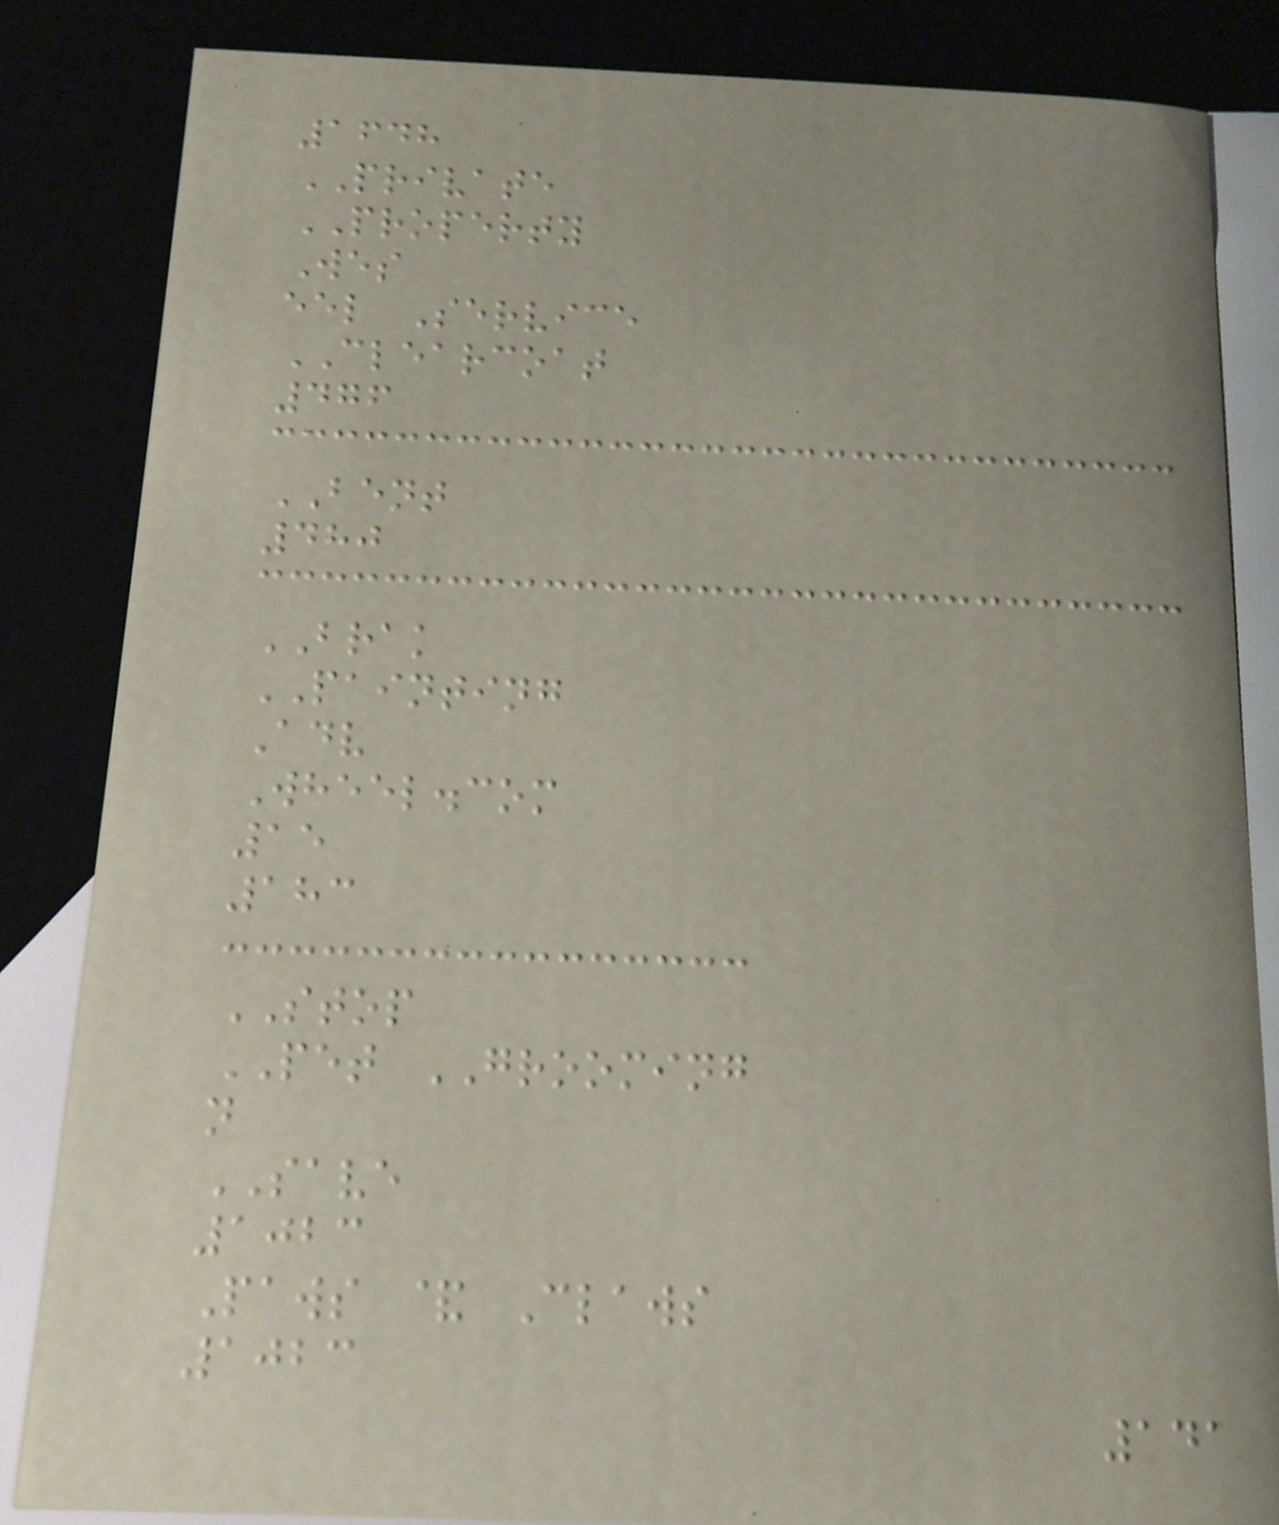1648
PRIVATE
PROPERTY
Wes
eel Service
CLEARCOAT
476
BENT
480
BRAK
PAINTING
Adv
Wheel.com
15
183
STOP
PET GROOMING
n
SAVE
1023
Paws & Claws
1023
141
